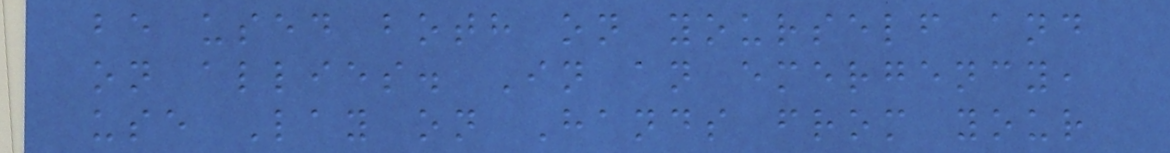be used both on yourself and
on allies. In an emergency,
use Lay on Hands from your
